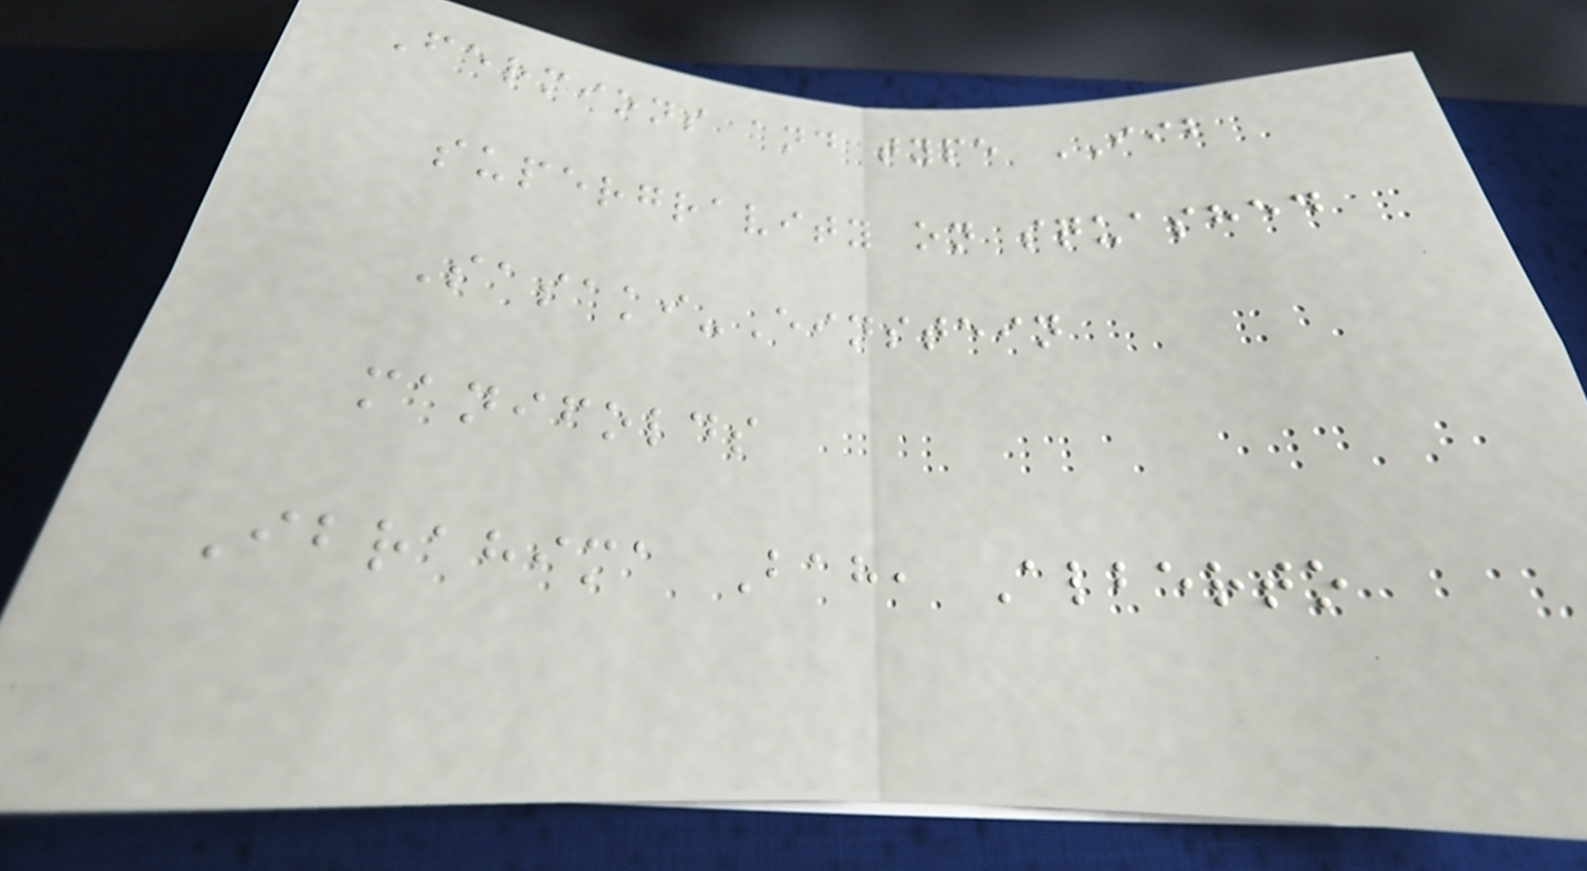Fermions and type IIB
supergravity on squashed
Sasaki-Einstein
manifolds
Ibrahima Bah, Alberto
